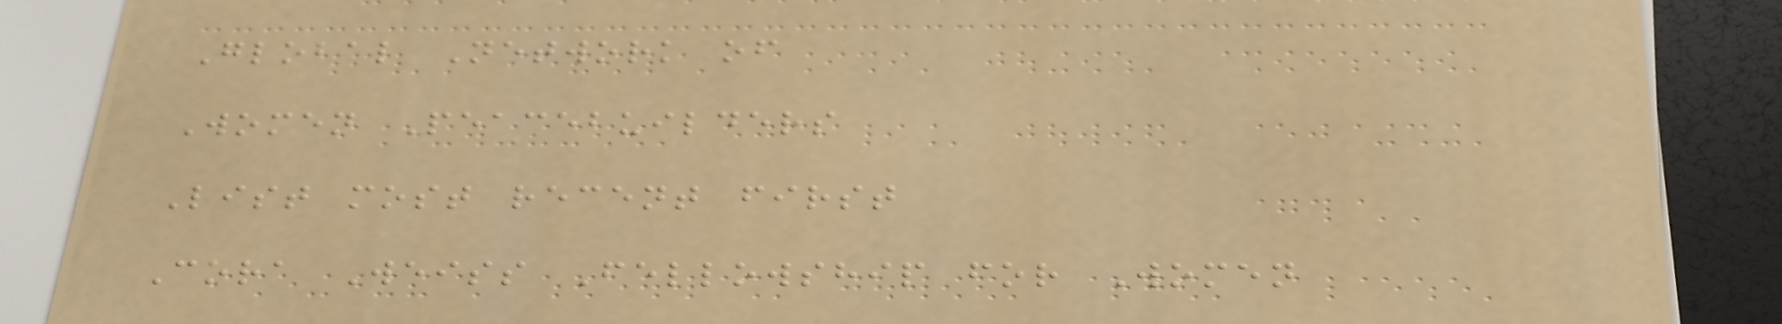Global Network of
Women Peacebuilders
List most recent first
Cora Weiss Fellowship for Women
